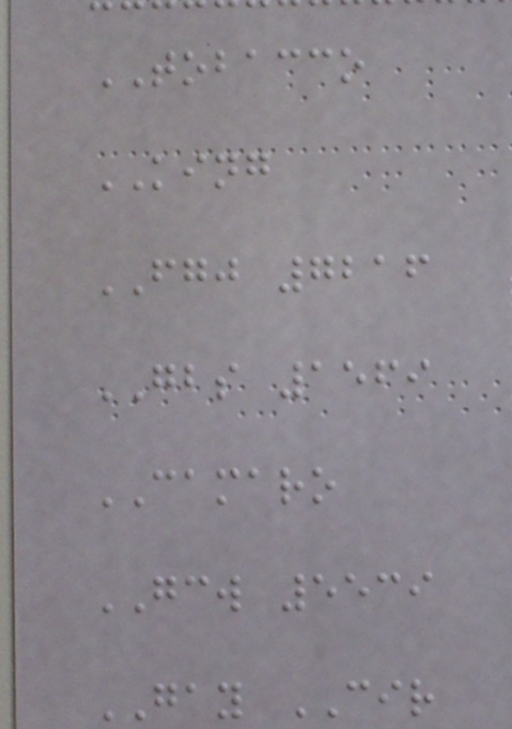TOBACCO
KING
FGJ 7216
GBS 1569
CAMARO
GCW 5539
GAY CIR
